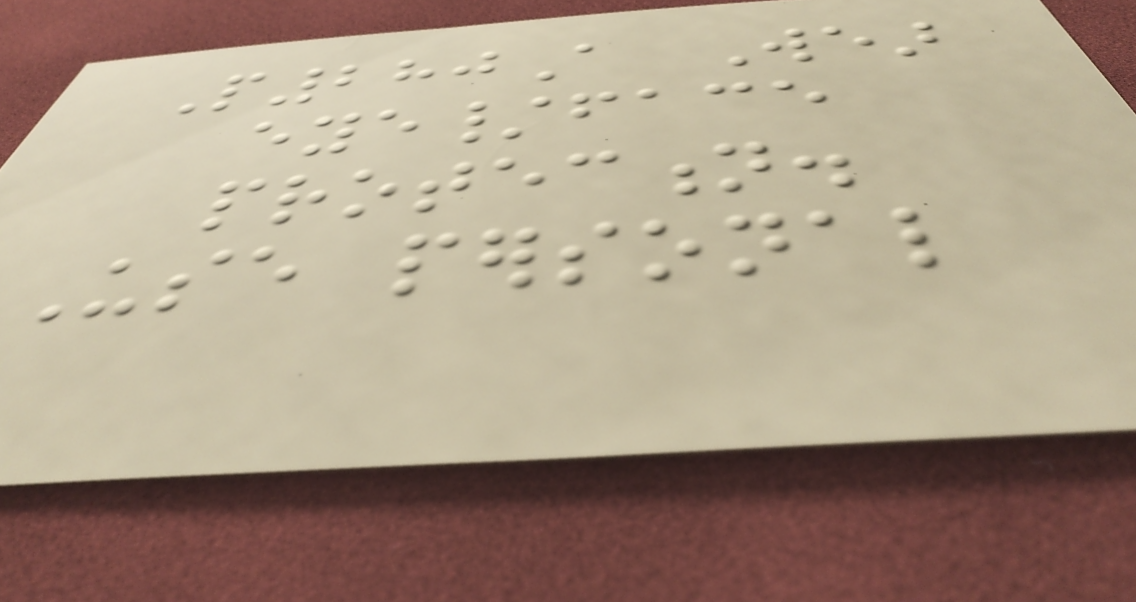P280A Wear
eye/face
protection.
Use personal
